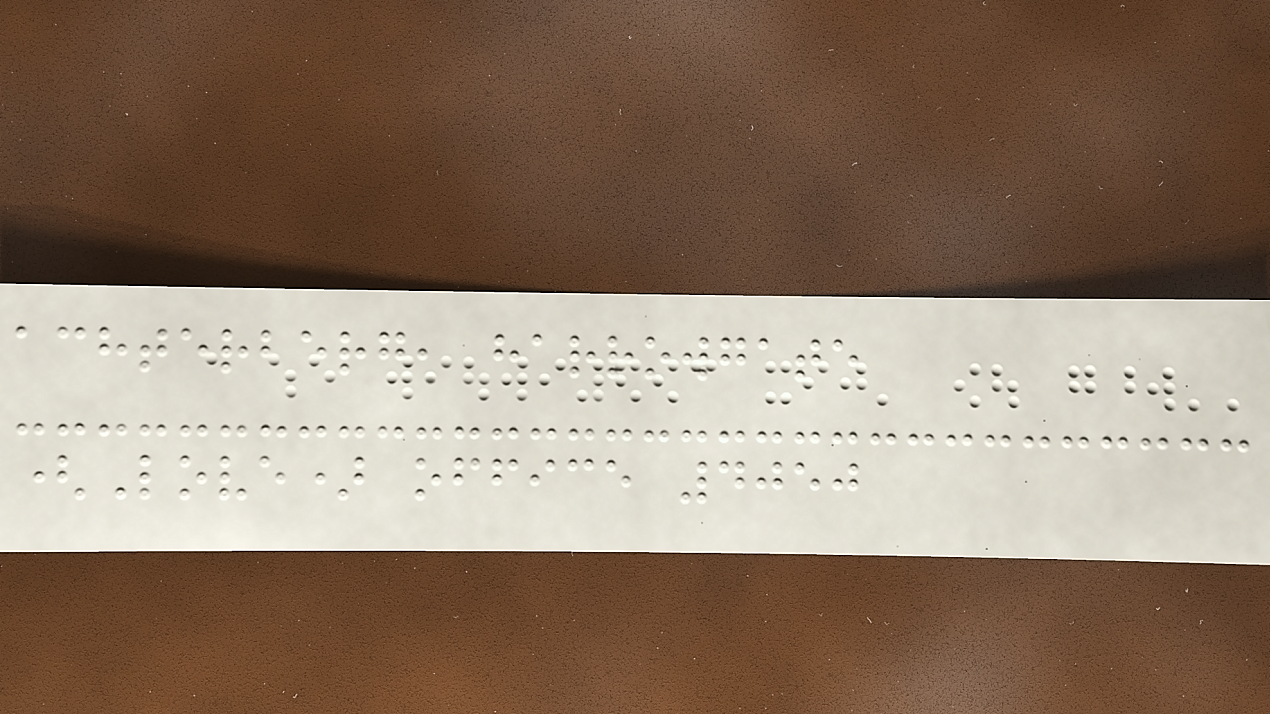achterberg, harrowgate
(Love) office 4050
